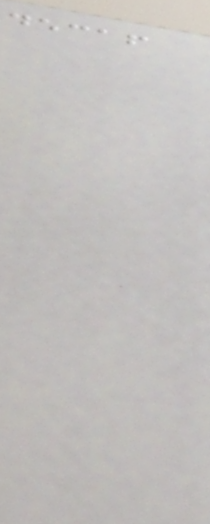decaf
